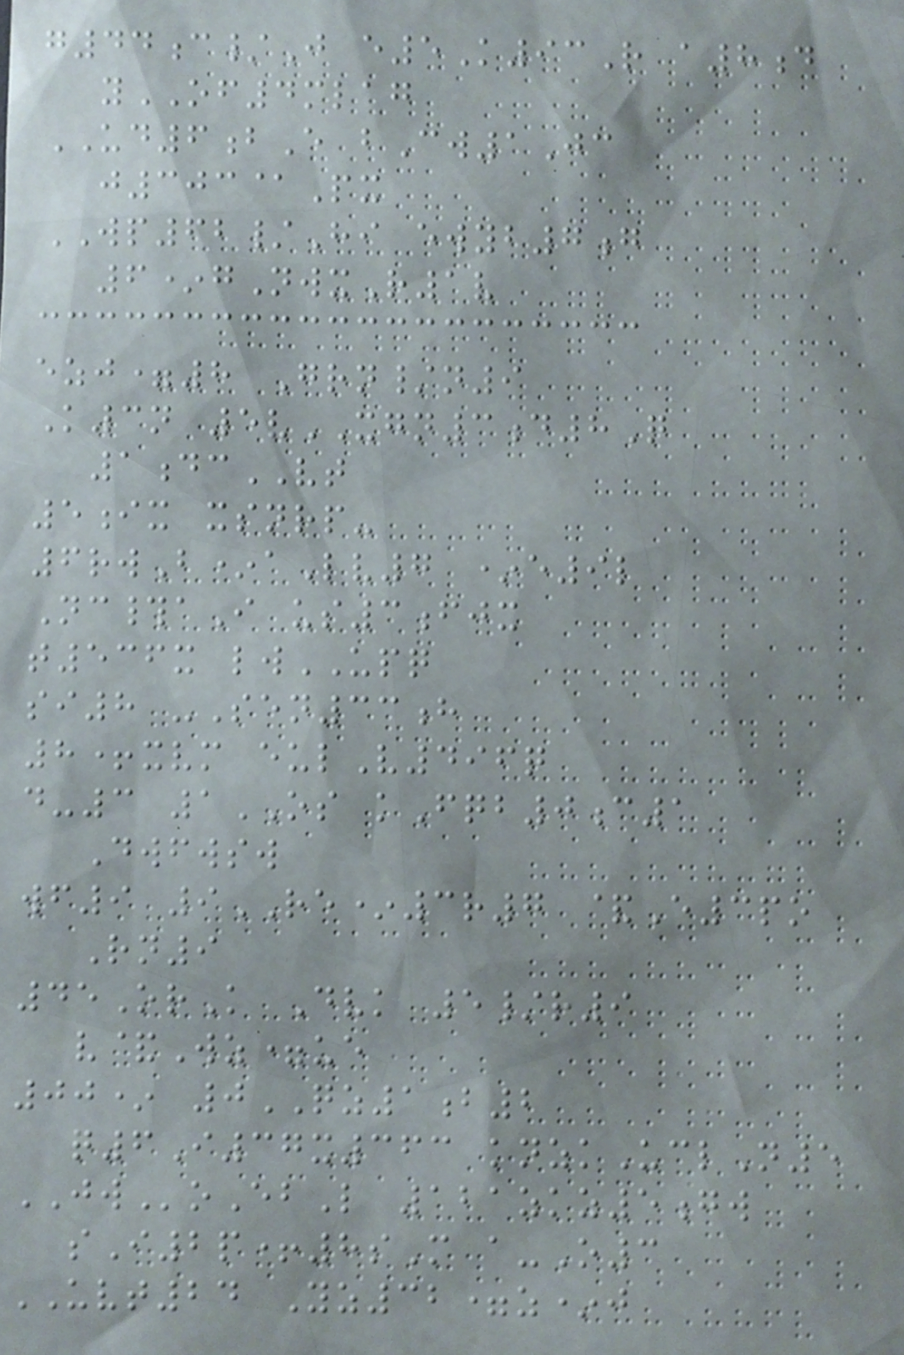g44c/J e5K93R a8d
yOF4mlag
UD6bE bCw1Jc
j303@Px
WP62/Hi ewyb7g
6*gNwxR1v
ezj=8 Grn/n9
K3n 5vXGN3d8Q
1dcVT
5ix xsnrp-
6rwB*aLv7 *e9l
Nc#aI us3fjx
t536x lwUPQ
si8 -Sen33h
8+xvm eulV496q
d-3 1OS kFqb0c1
Dwfwsw
wf9 9RE*3r7 &E3po
Rn9
45OrK Dvk 5/r9
v&Wz=ue
00* 0QZ1b2
q6I37x363 knzkUclN5
JWoEbL 121zkz5gw
sI2p+8sM a-O3
UVT24 Yz32=z*j
